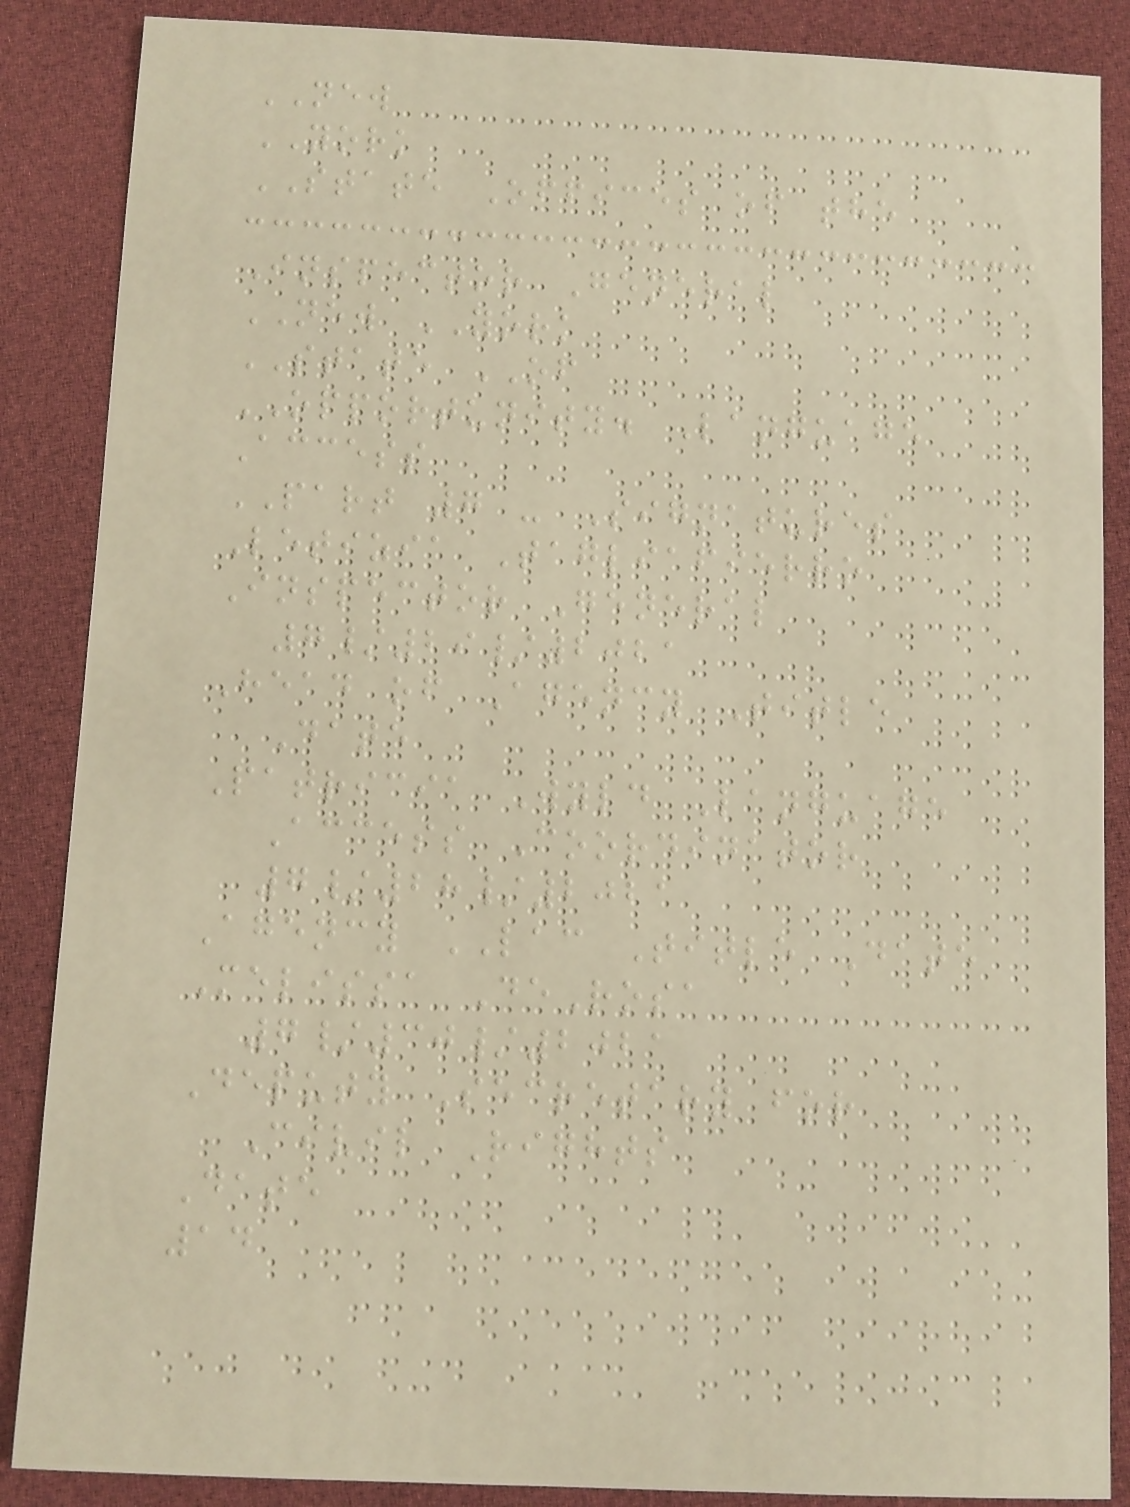NEW
YORK
STATE Offices of the
Inspector General
NEW YORK
STATE OF
OPPORTUNITY. Language
Access
PART 7 - Signatures
Letizia Tagliafierro
Inspector General
7/29/2021
Head of Agency Title
Date
Patricia Wyld Language
Access Coordinator
7/28/2021
Agency LAC Title Date
Melissa DeRosa
7/30/2021
Deputy Secretary for
Civil Rights
Date
14
